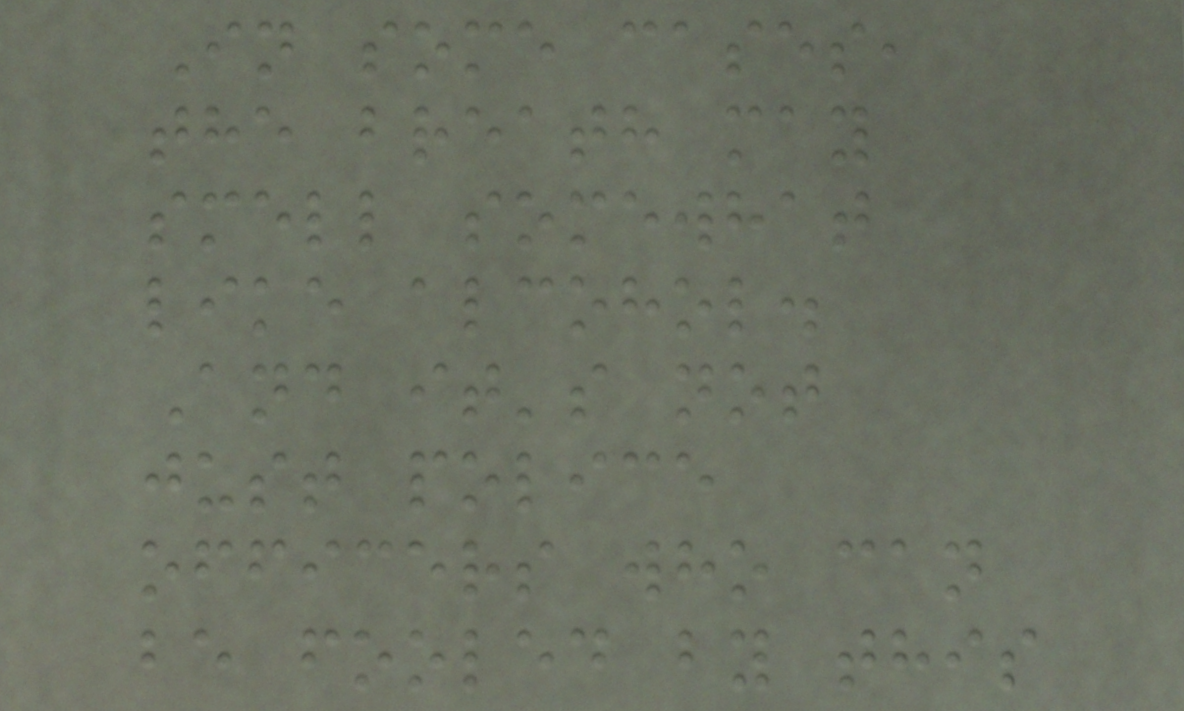In some cases,
the breath may
smell somewhat
like alcohol.
And it's not
just police
officers who can
be fooled by this
